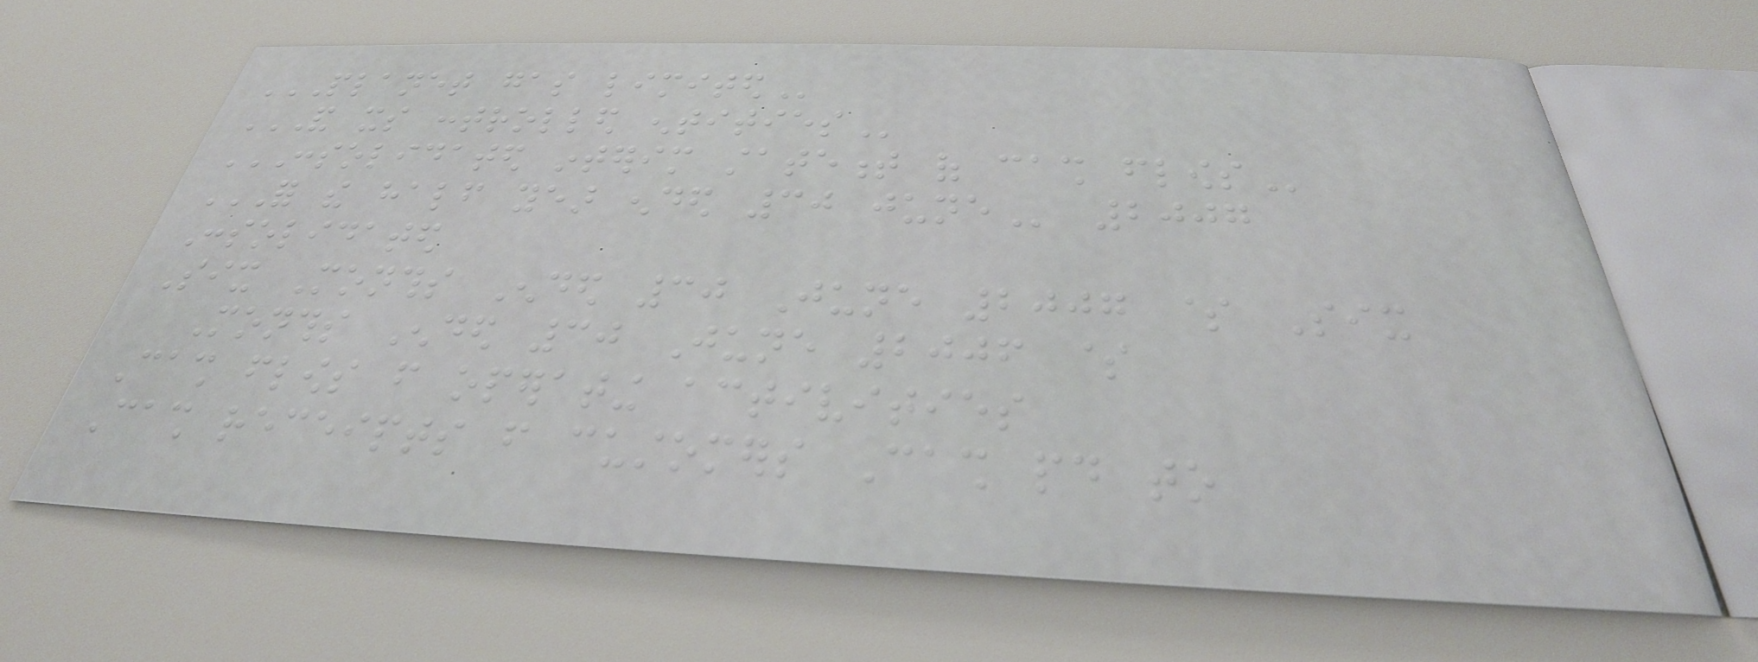PLANET GAS LIMITED
AND ITS CONTROLLED ENTITIES
CONSOLIDATED INTERIM STATEMENT OF CASH FLOWS
FOR THE HALF YEAR ENDED 30 JUNE 2007
Consolidated
Six Months Ended 30 June 2007 $ Six
Months Ended 30 June 2006 $
Cash flows from operating activities
Cash receipts from customers Cash paid to
